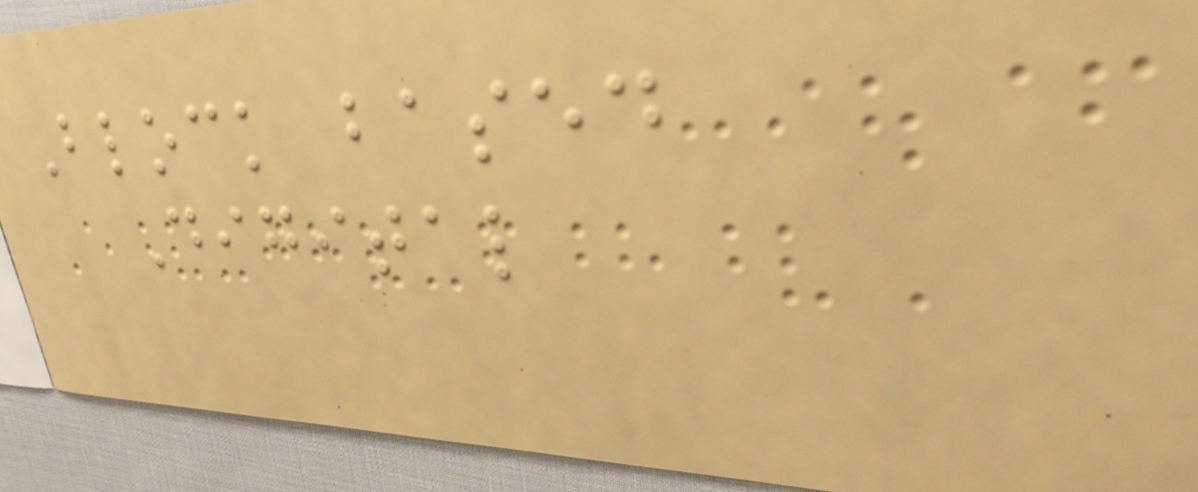Block based
Digital
